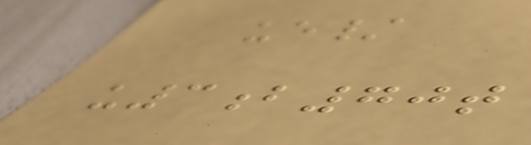ue/
u3b70t
